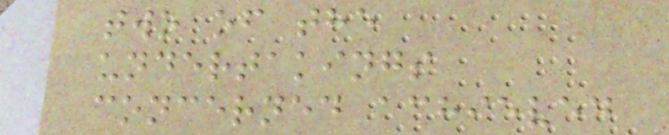two of the
undertakings
concerned achieved
